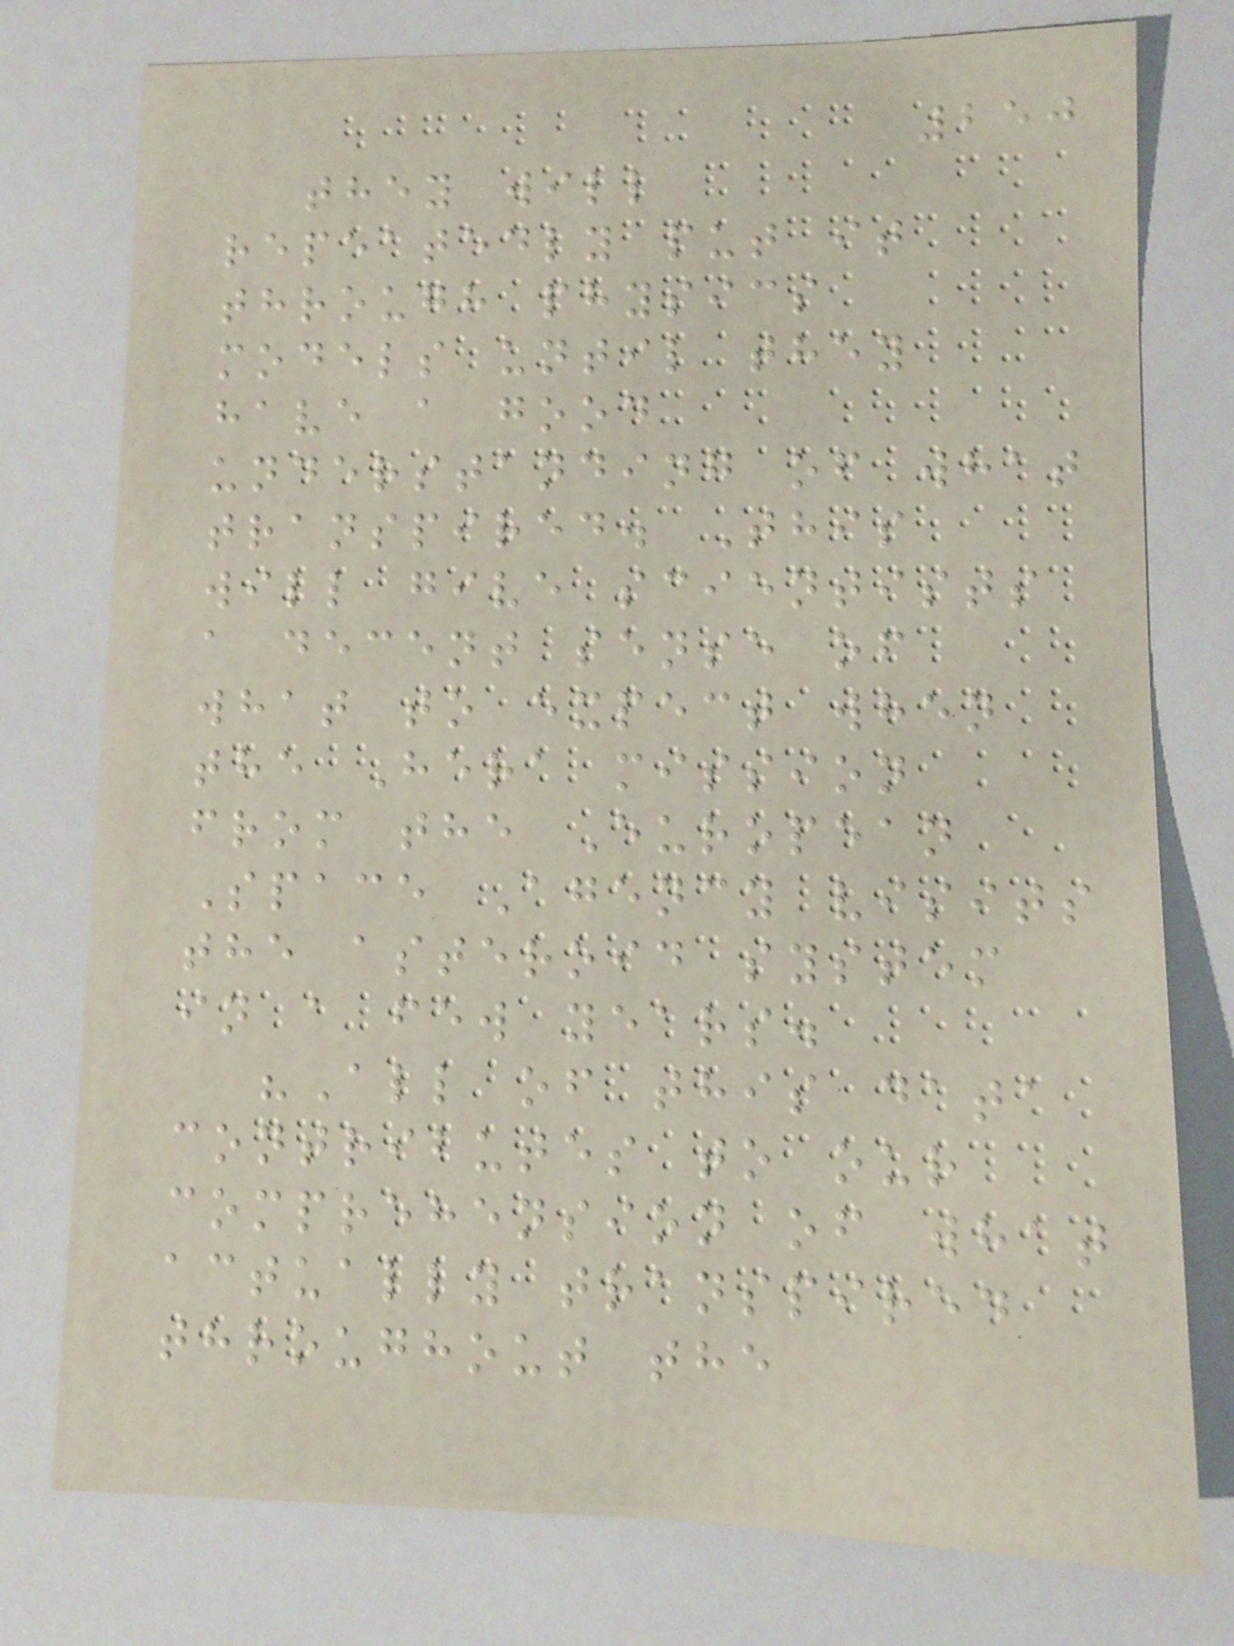250
they will
repeatedly put it
through physics
models until they
have a good
understanding of what
transpired. This
will give scientists
a decent sense of
what to expect when
the Hera mission
from the European
Space Agency visits
the asteroid system
in a few years.
"All of this data
contributes to our
comprehension of what
actually transpired
throughout the
